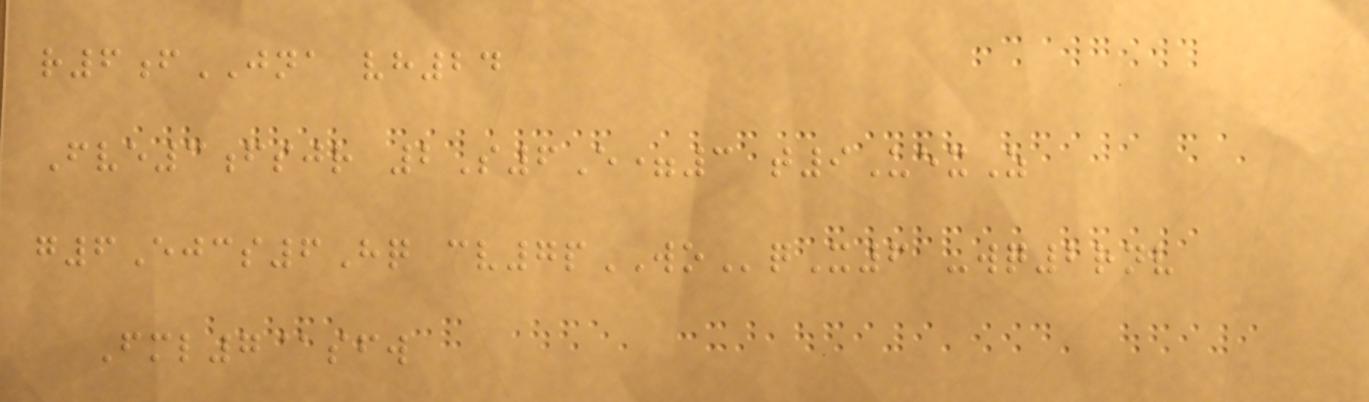r6fJNA vh24
Fve3fsjr 2S6E=3 t9UexZ
g6Ejcs6Hq cv7pWOqX6 -wq2rnv
Fml7@sfw
